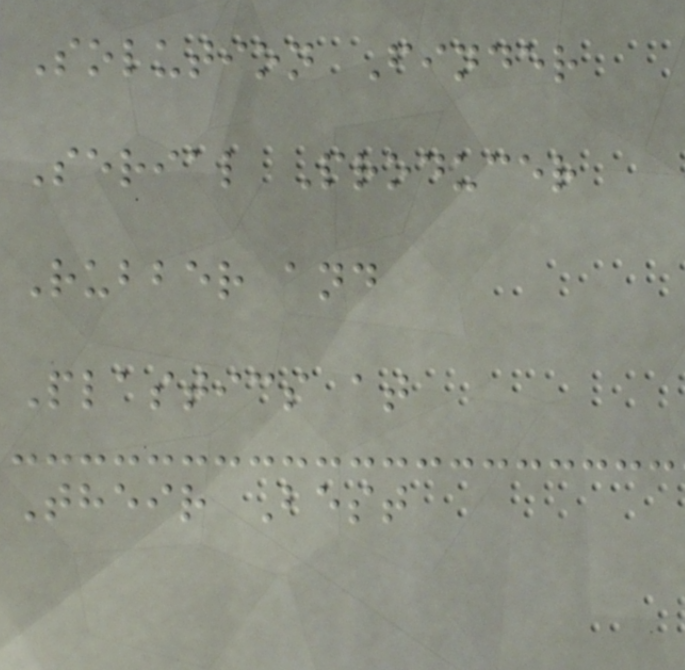Solution Finder
Serial Producer
Rubber and
Plastics at
Their Best
